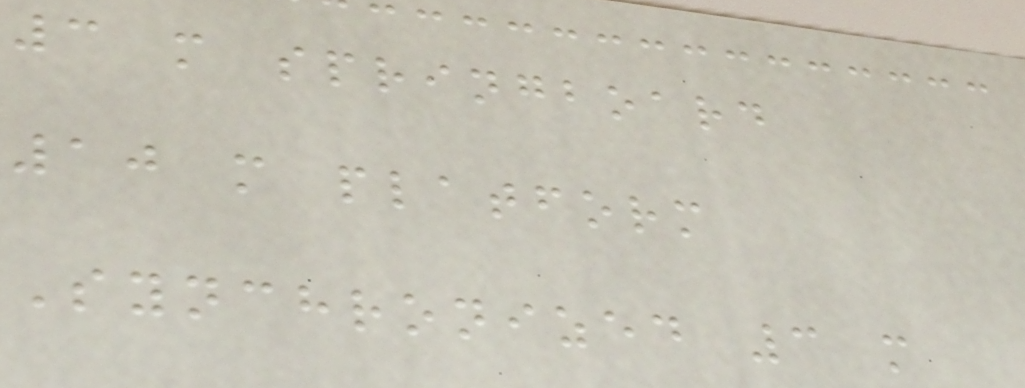3 m springboard
10 m platform
Synchronized 3 m
